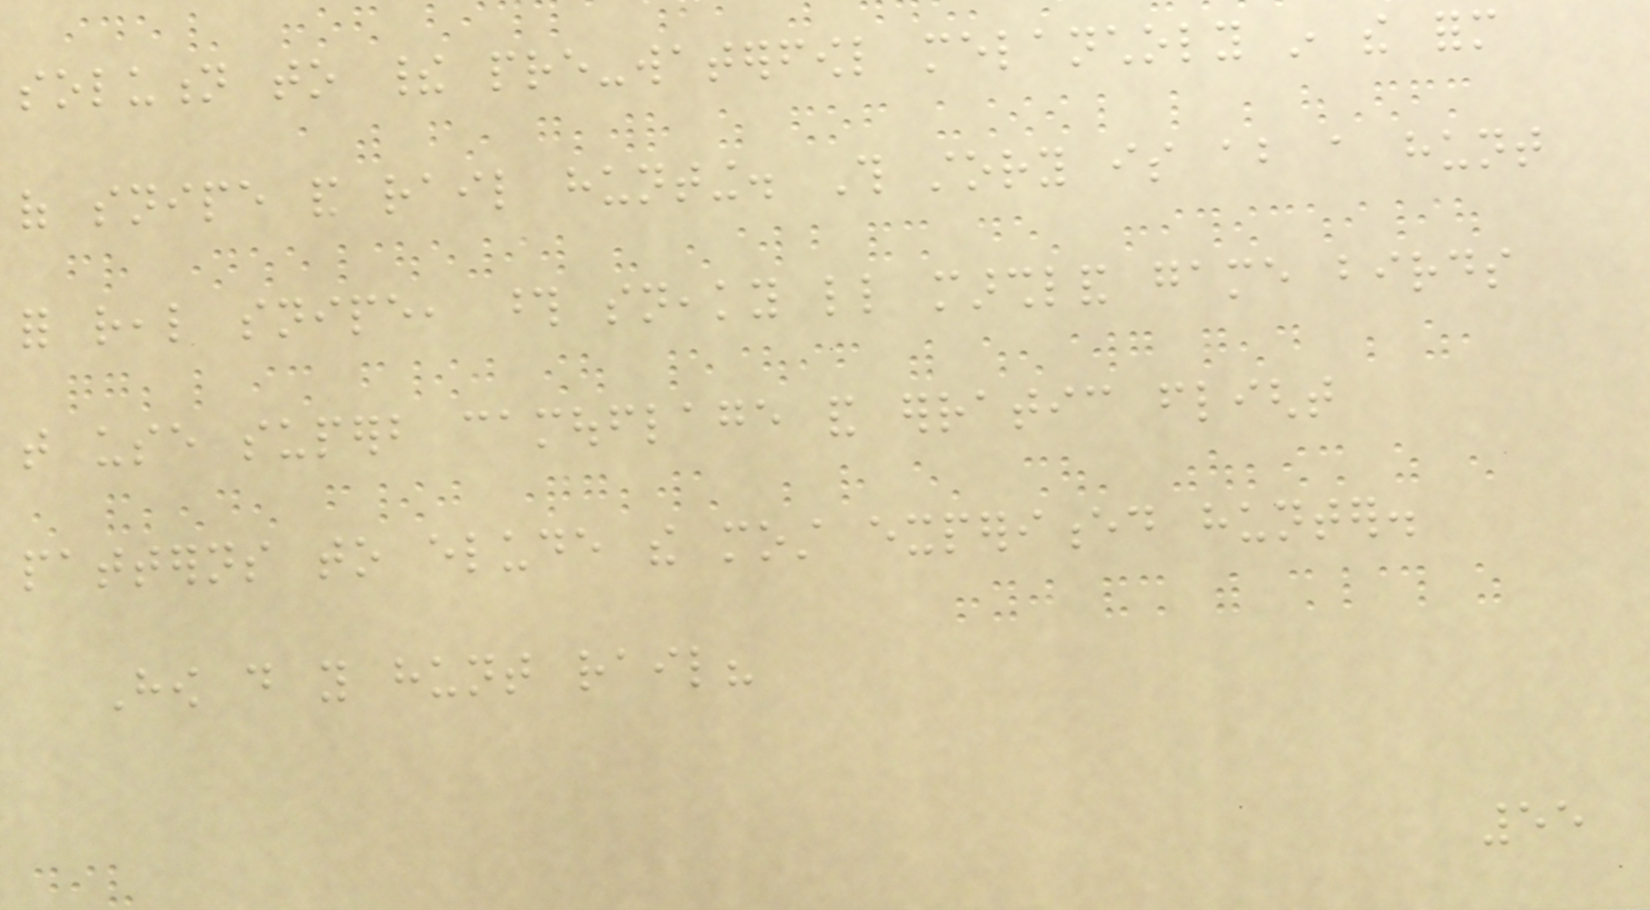solution to their pre-waterfowl melancholy in the form
of snipe and rail hunting. This story is about a hunt
for real snipe, those sneaky little marshland game birds
that use superb camouflage and erratic flight
patterns to elude the most experienced hunter.
How do you hunt rail?
55
